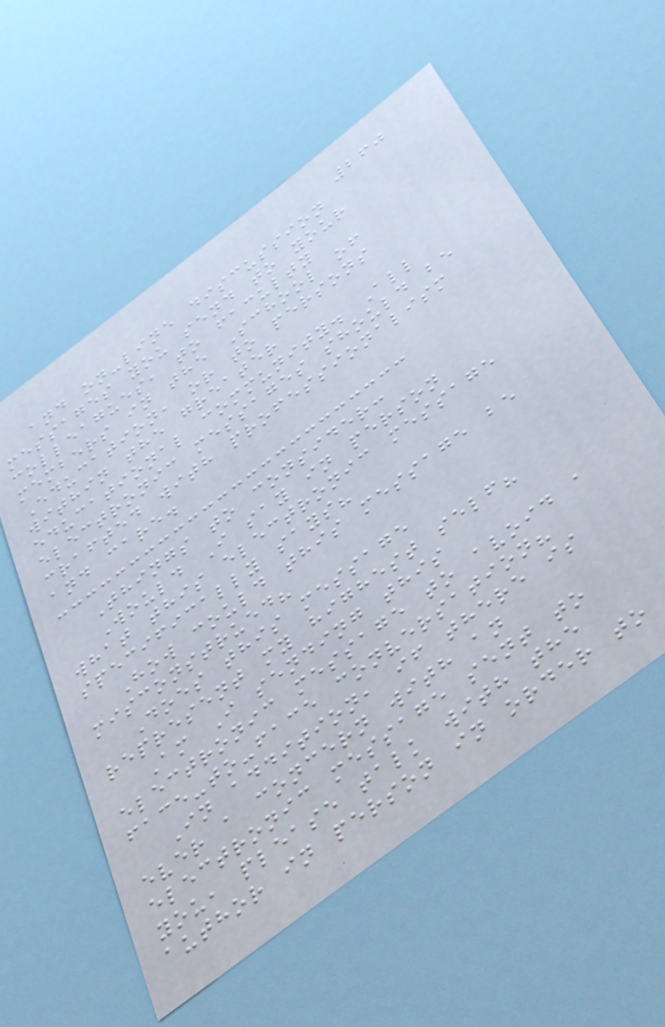260
and on-line discussion
messages you send to your
colleagues, to faculty
members in the School of
Education, or to persons
within the greater
educational community. All
electronic messages should be
crafted with professionalism
and care.
Things to consider:
Would I say in person
what this electronic message
specifically says?
How could this message be
misconstrued?
Does this message
represent my highest self?
Am I sending this
electronic message to avoid a
face-to-face conversation?
In addition, if there is
ever a concern with an
electronic message sent to
you, please talk with the
author in person in order to
